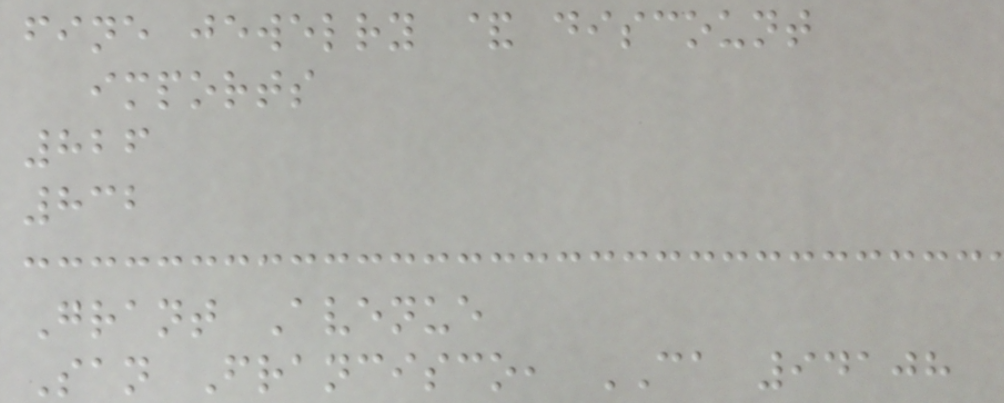fine jewelry & discount
imports
826
832
Grant Avenue
San Francisco, CA 94108
